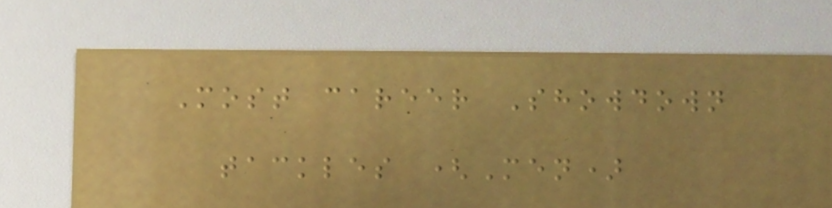Most career Showdown
tackles (Men)
